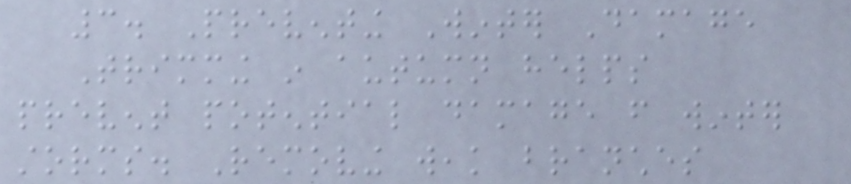3. Preventing Winter Damage
Trimming in autumn helps
prevent potential damage from winter
storms. Removing weak branches
